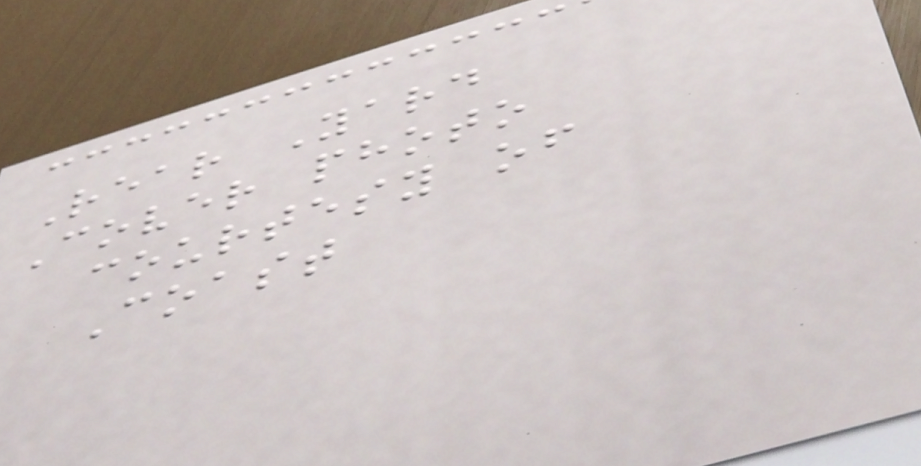Rear Yard
Cover photo
courtesy of
Coast
